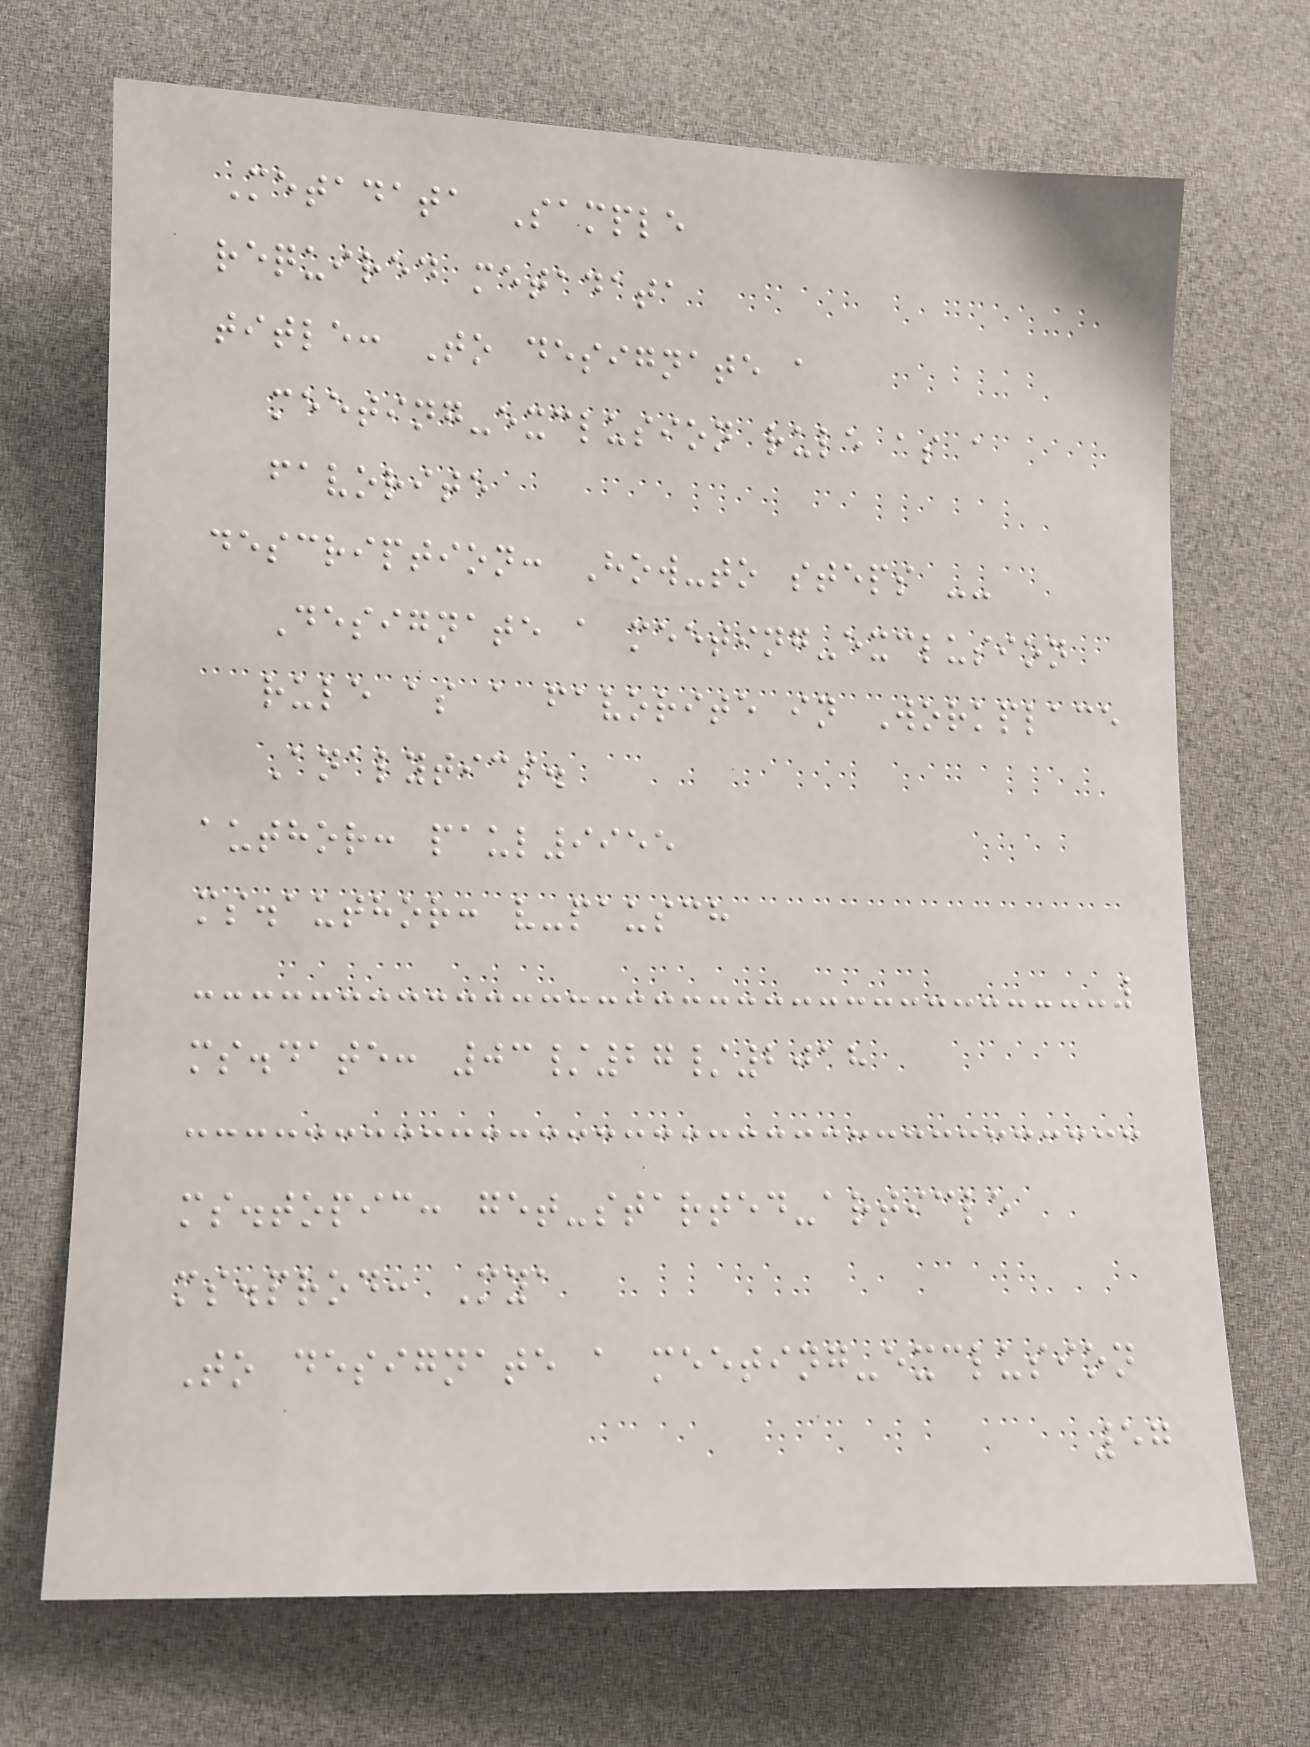Metadata Sample
required metadata
title: To designate a
meeting-exclusion rule as a
favorite
description: How-to steps --
Designate a meeting-exclusion
rule as a favorite in Workplace
Analytics.
author: paul9955
ms.author: v-pausch
ms.date: 03/27/2018
ms.topic: get-started-article
ms.prod: Mya
To designate a meeting-exclusion
57
